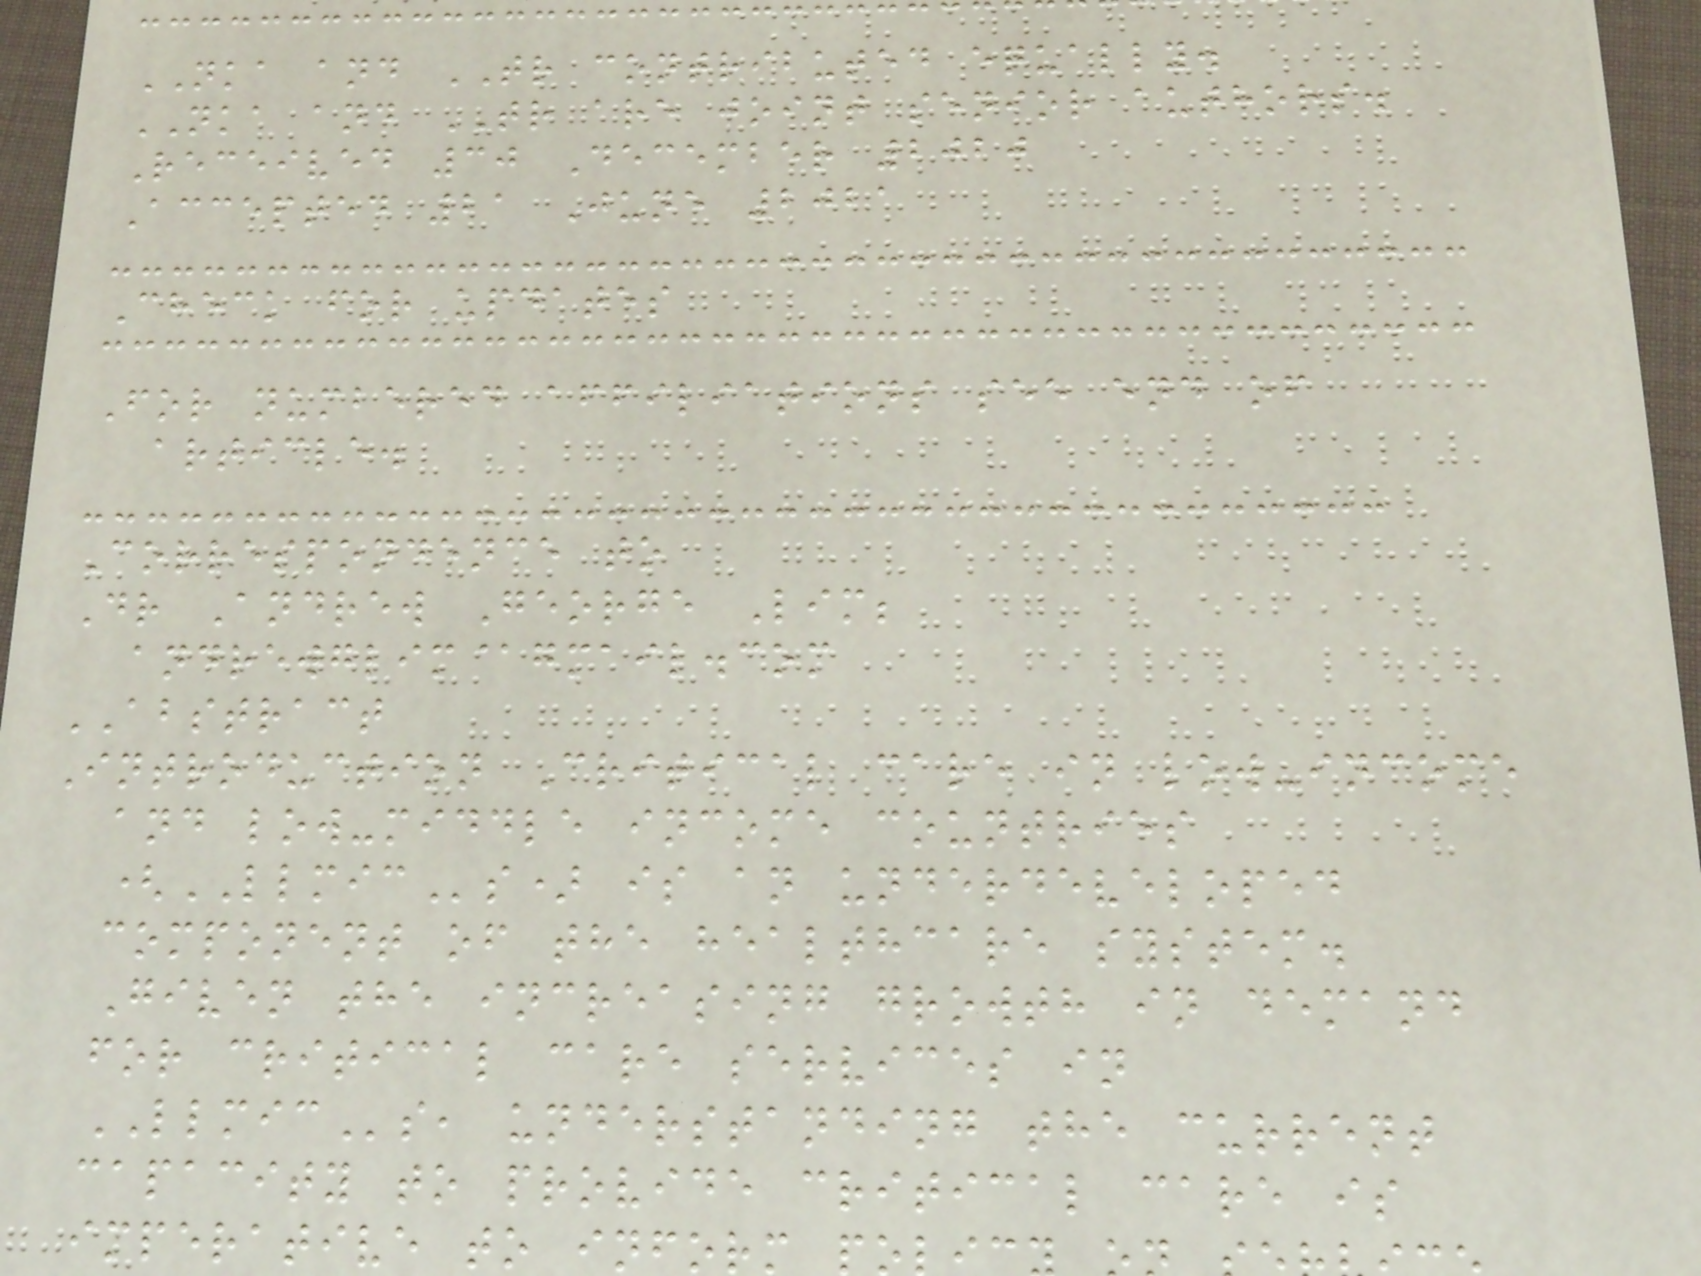NKA and TR contributed equally.
NKA and TR are joint senior authors.
Received 30 December 2020
Accepted 21 June 2021
Check for updates
For numbered affiliations see end of
article.
Correspondence to
Dr Andrew George Lim;
andrewglim@gmail.com
ABSTRACT
Introduction Critical care in low-income
and low-middle income countries
(LLMICs) is an underdeveloped
component of the healthcare system.
Given the increasing growth in demand
for critical care services in
LLMICs, understanding the current
capacity to provide critical care is
imperative to inform
